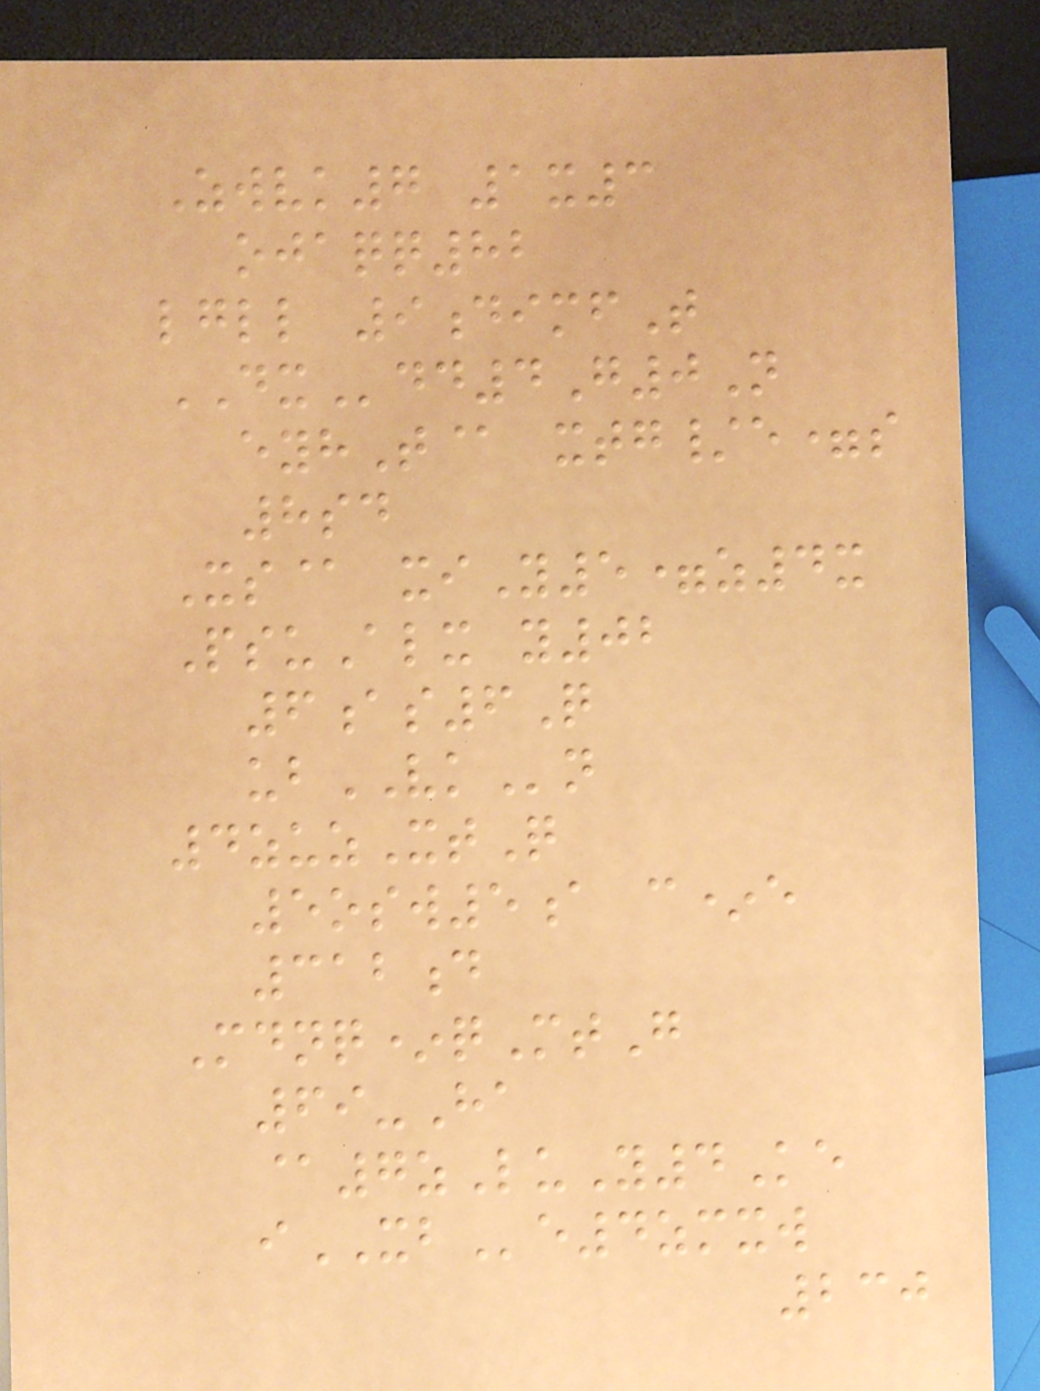Zwvk7 1x3
ojaqq82
lgll 9dimfT
DXdd4G0N
eyhT@ xtg/e=s
8sd
Xs@ xiY5=z4x
PsuAlx y02
6as6Q
ubVKn
4zuzXtQ
5osw5a c*e
312d
Mdnq*qMtG
69-Ha
@7zLuY4Ke
iXBe4zmxw
230
